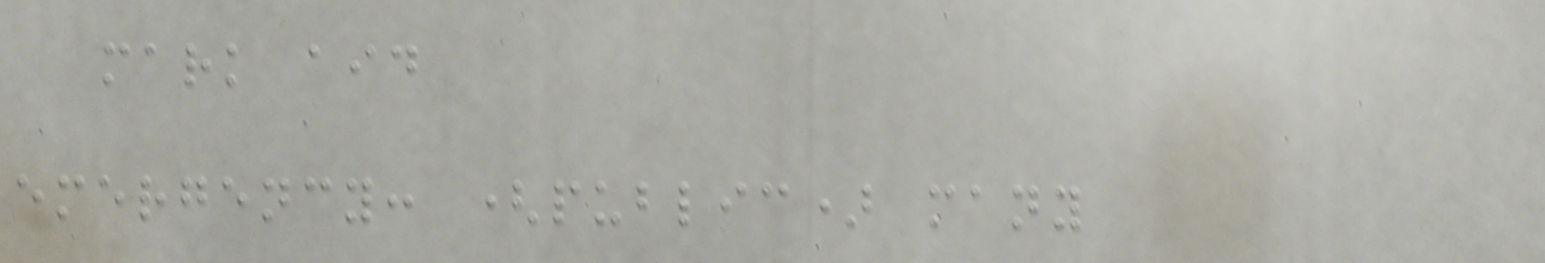mark aid
emergency: (public) many
